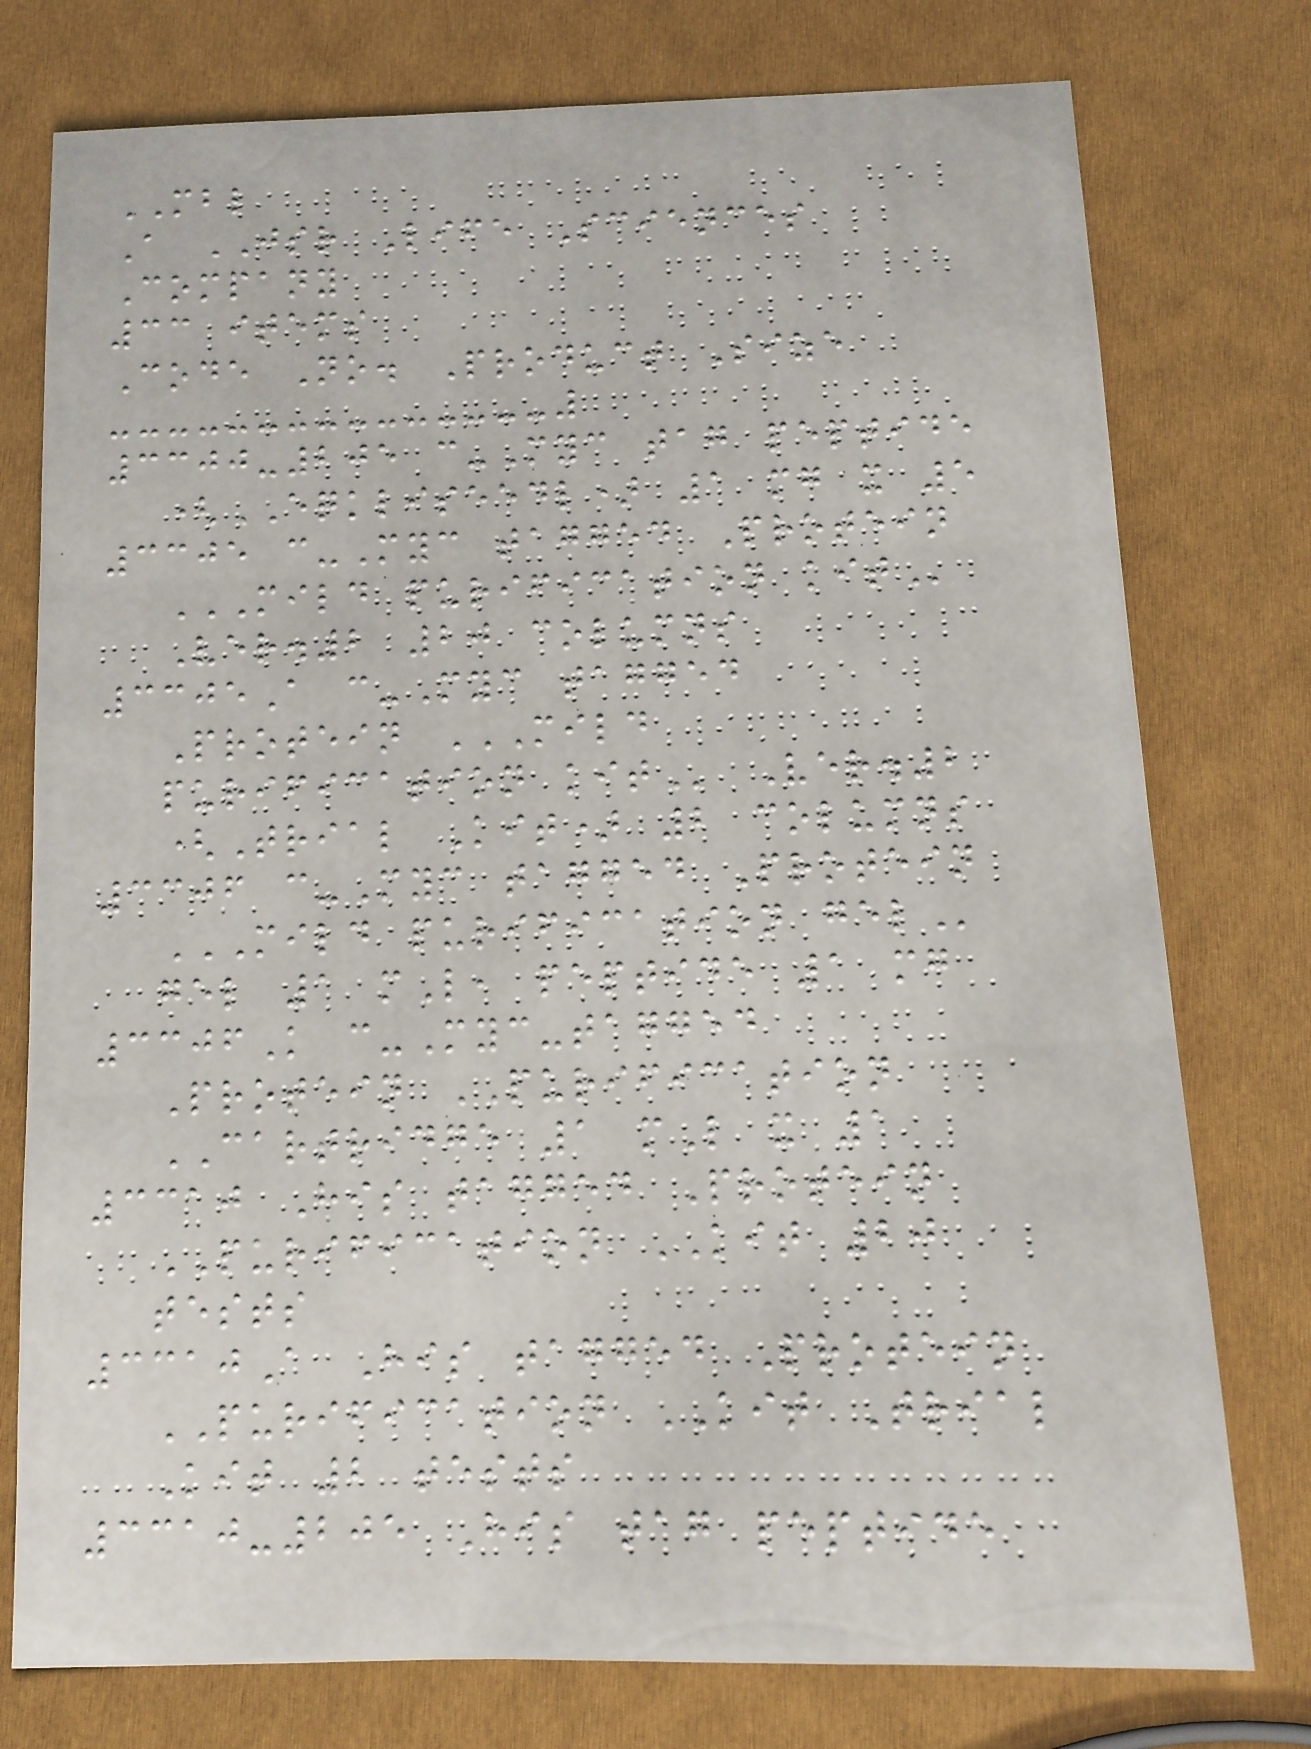MBL
A JSR Life Sciences
Company
33 items
Code No. Product Size
3300-205 c-Myc tag peptide
(EQKLISEEDL) 1 mg x 5
3305 c-Myc tagged Protein
MILD PURIFICATION KIT
Ver.2 20 columns
3305A c-Myc tagged
Protein MILD
PURIFICATION KIT Ver.2
(Trial Kit) 2 columns
3306 c-Myc tagged Protein
MILD PURIFICATION GEL
gel 1 mL, peptide 1 mg
3306K c-Myc-tagged
Protein PURIFICATION
CARTRIDGE 1 mL x 1
3310 His tagged Protein
PURIFICATION KIT 20
tests
3310A His tagged Protein
PURIFICATION KIT Trial
Kit 2 tests
3310-205 His tag peptide
